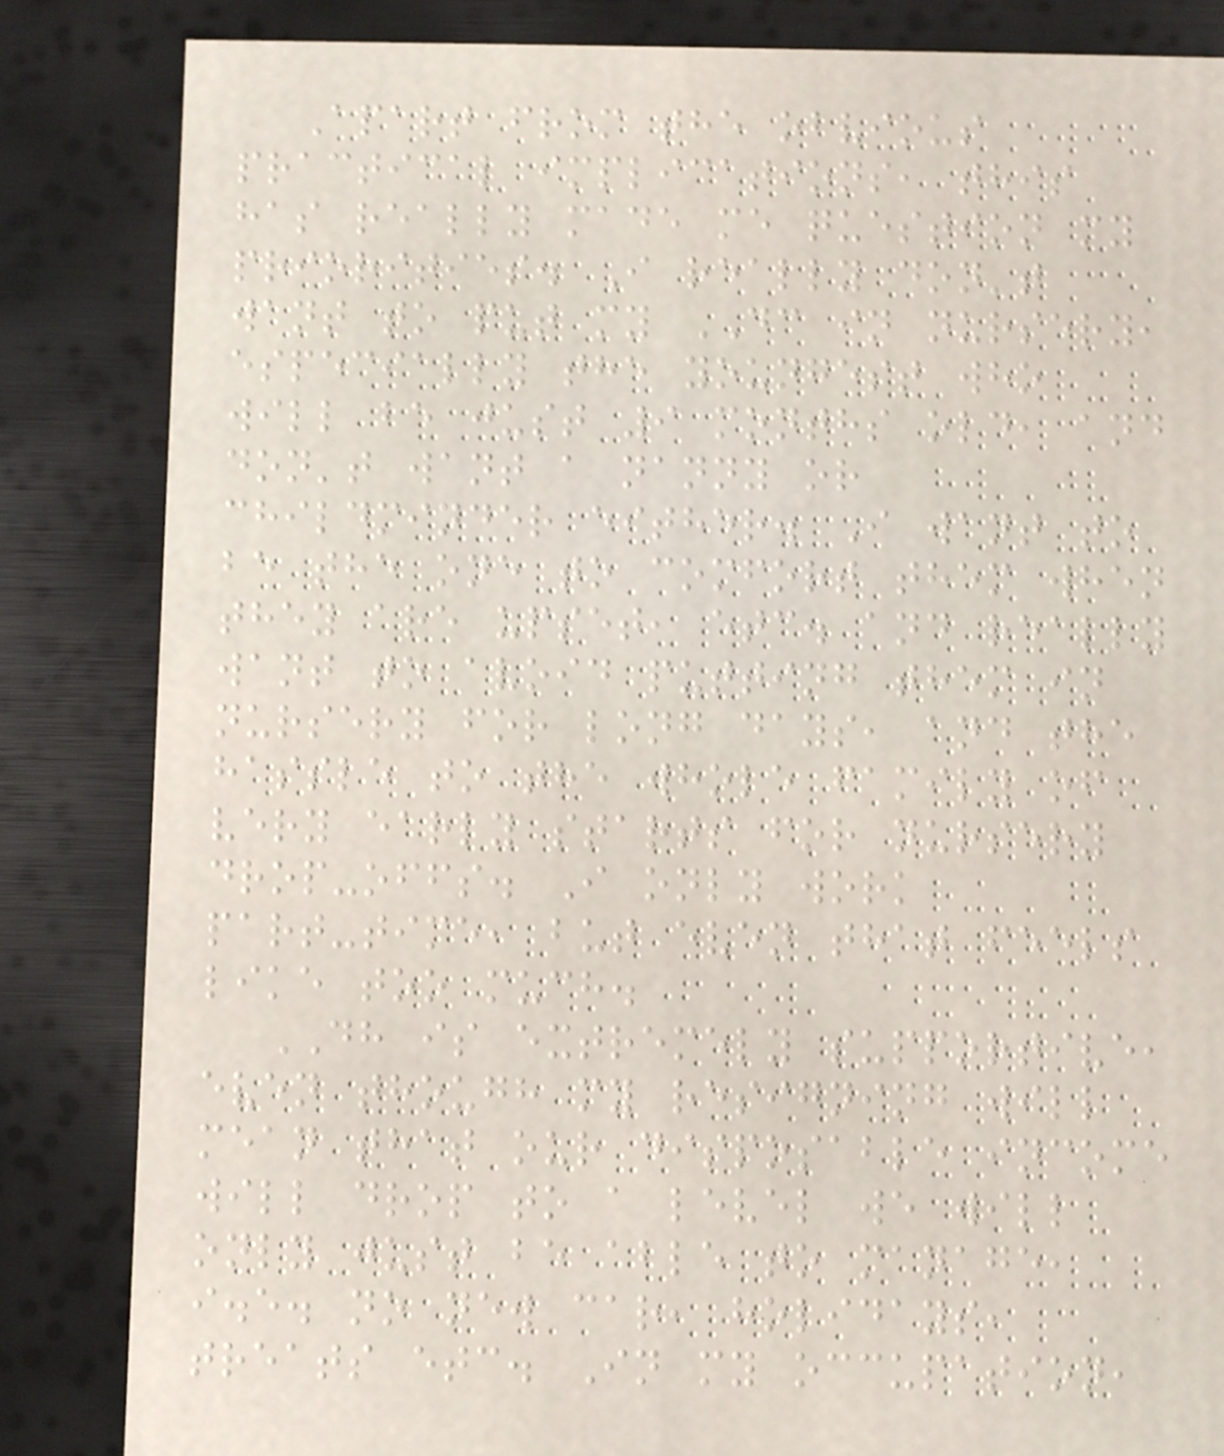Apart from the obvious
practical implications, this
has really made me question my
priorities. I really don't
want to put my DC in nursery,
especially the youngest who
will be just 9 months old, and
don't want a nanny or
childminder either. I want to
be the one to comfort them when
they are upset, etc. and really
want to avoid putting them in
nursery for long days, and the
hassle to the whole family of
very early starts for nursery
drop-offs. I only work
part-time, but even that feels
like too much.
DH is extremely supportive,
even though my resigning will
mean that our disposable income
will drop to a level we will
only just be able to manage,
i.e. no new car, holidays,
treats etc. In my occupation,
